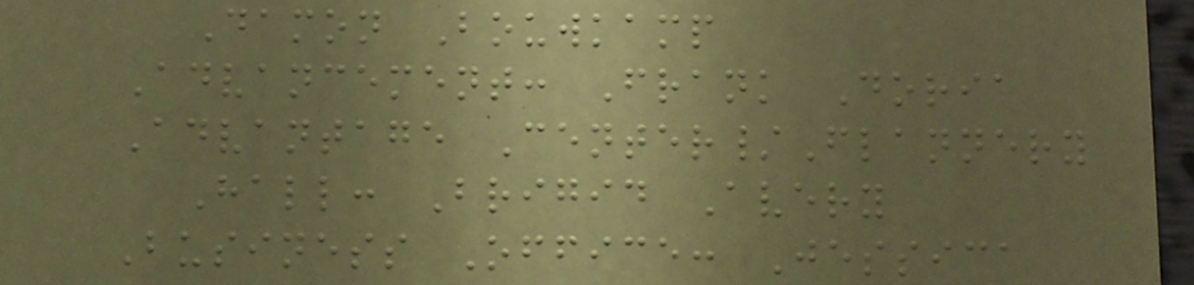Damon Bouwkamp
Advancement: Frank Doria
Advantage Center/Flannery
Hall: Brigid Avery
Business Office: Jessica
